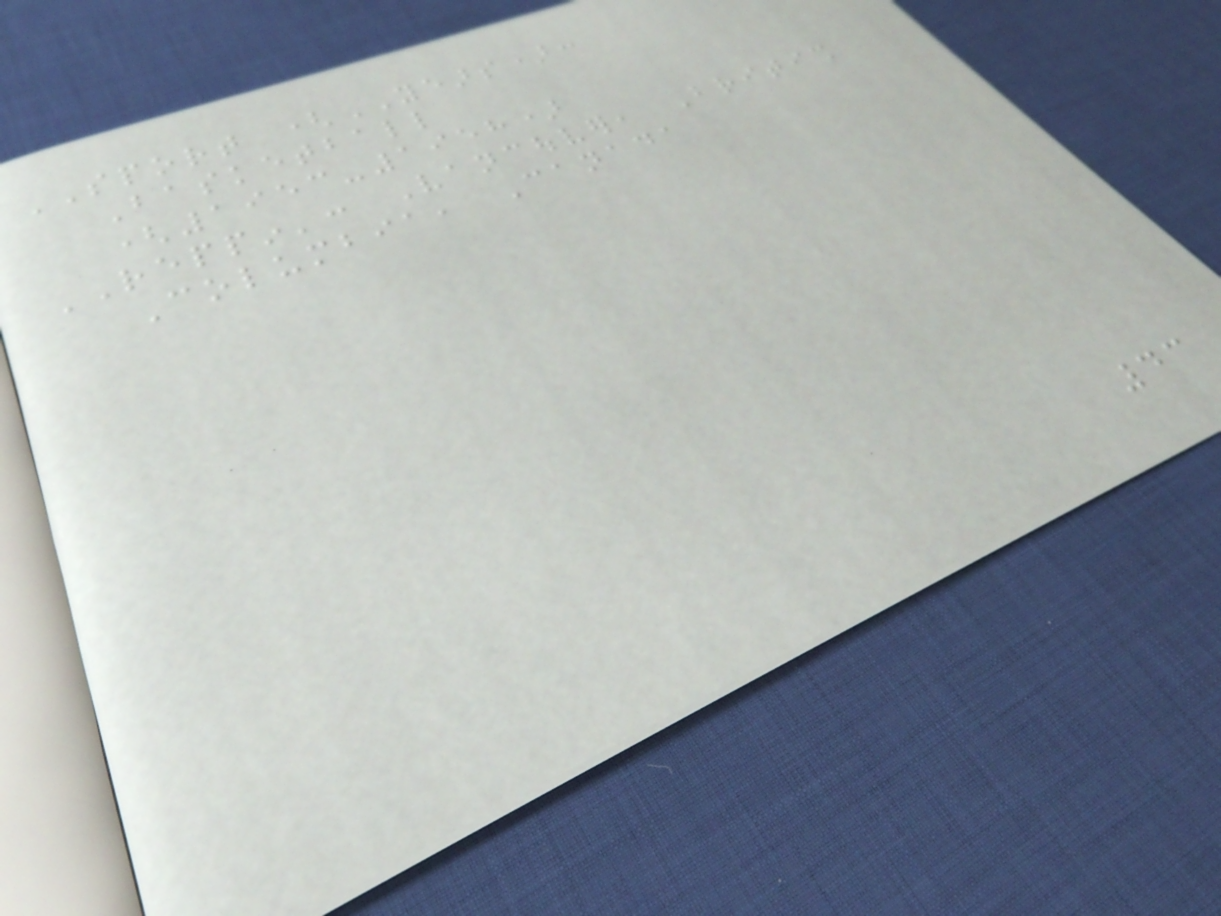SPORT (YEARS):
Basketball
(1953-1958)
REPPIN': Vancouver, British
Columbia, Canada
43
